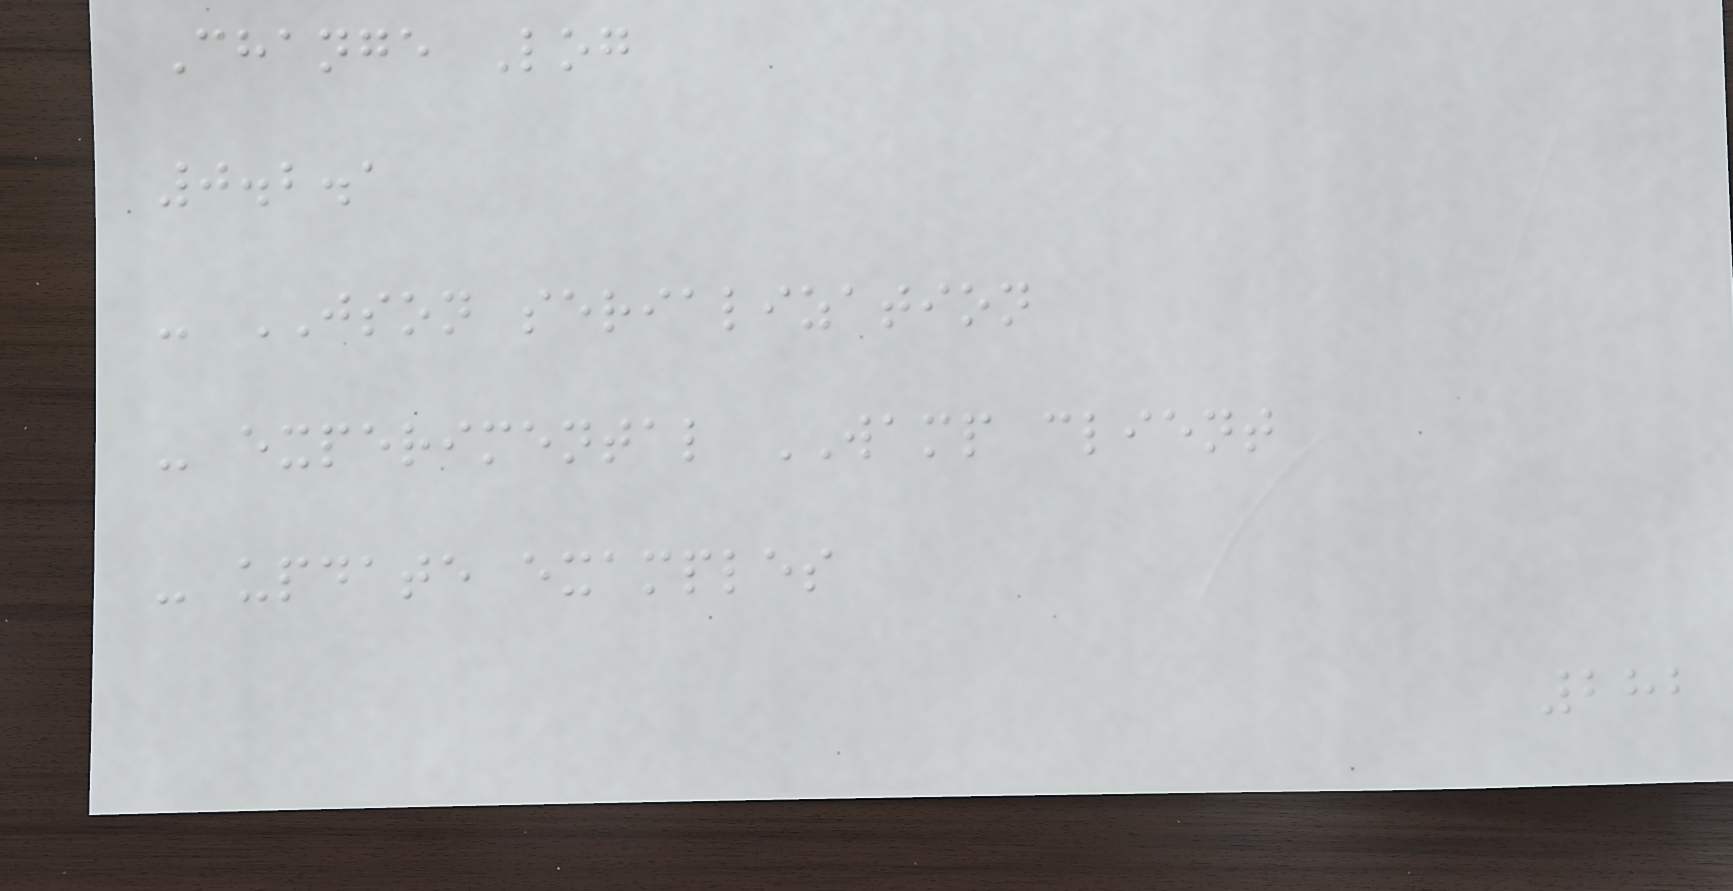Change Log
0.2.1
- JSON serialization
- experimental WAMP client
- update examples
282
